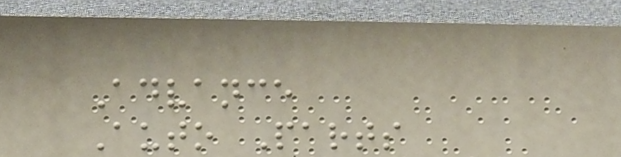Advance
Auto Parts
